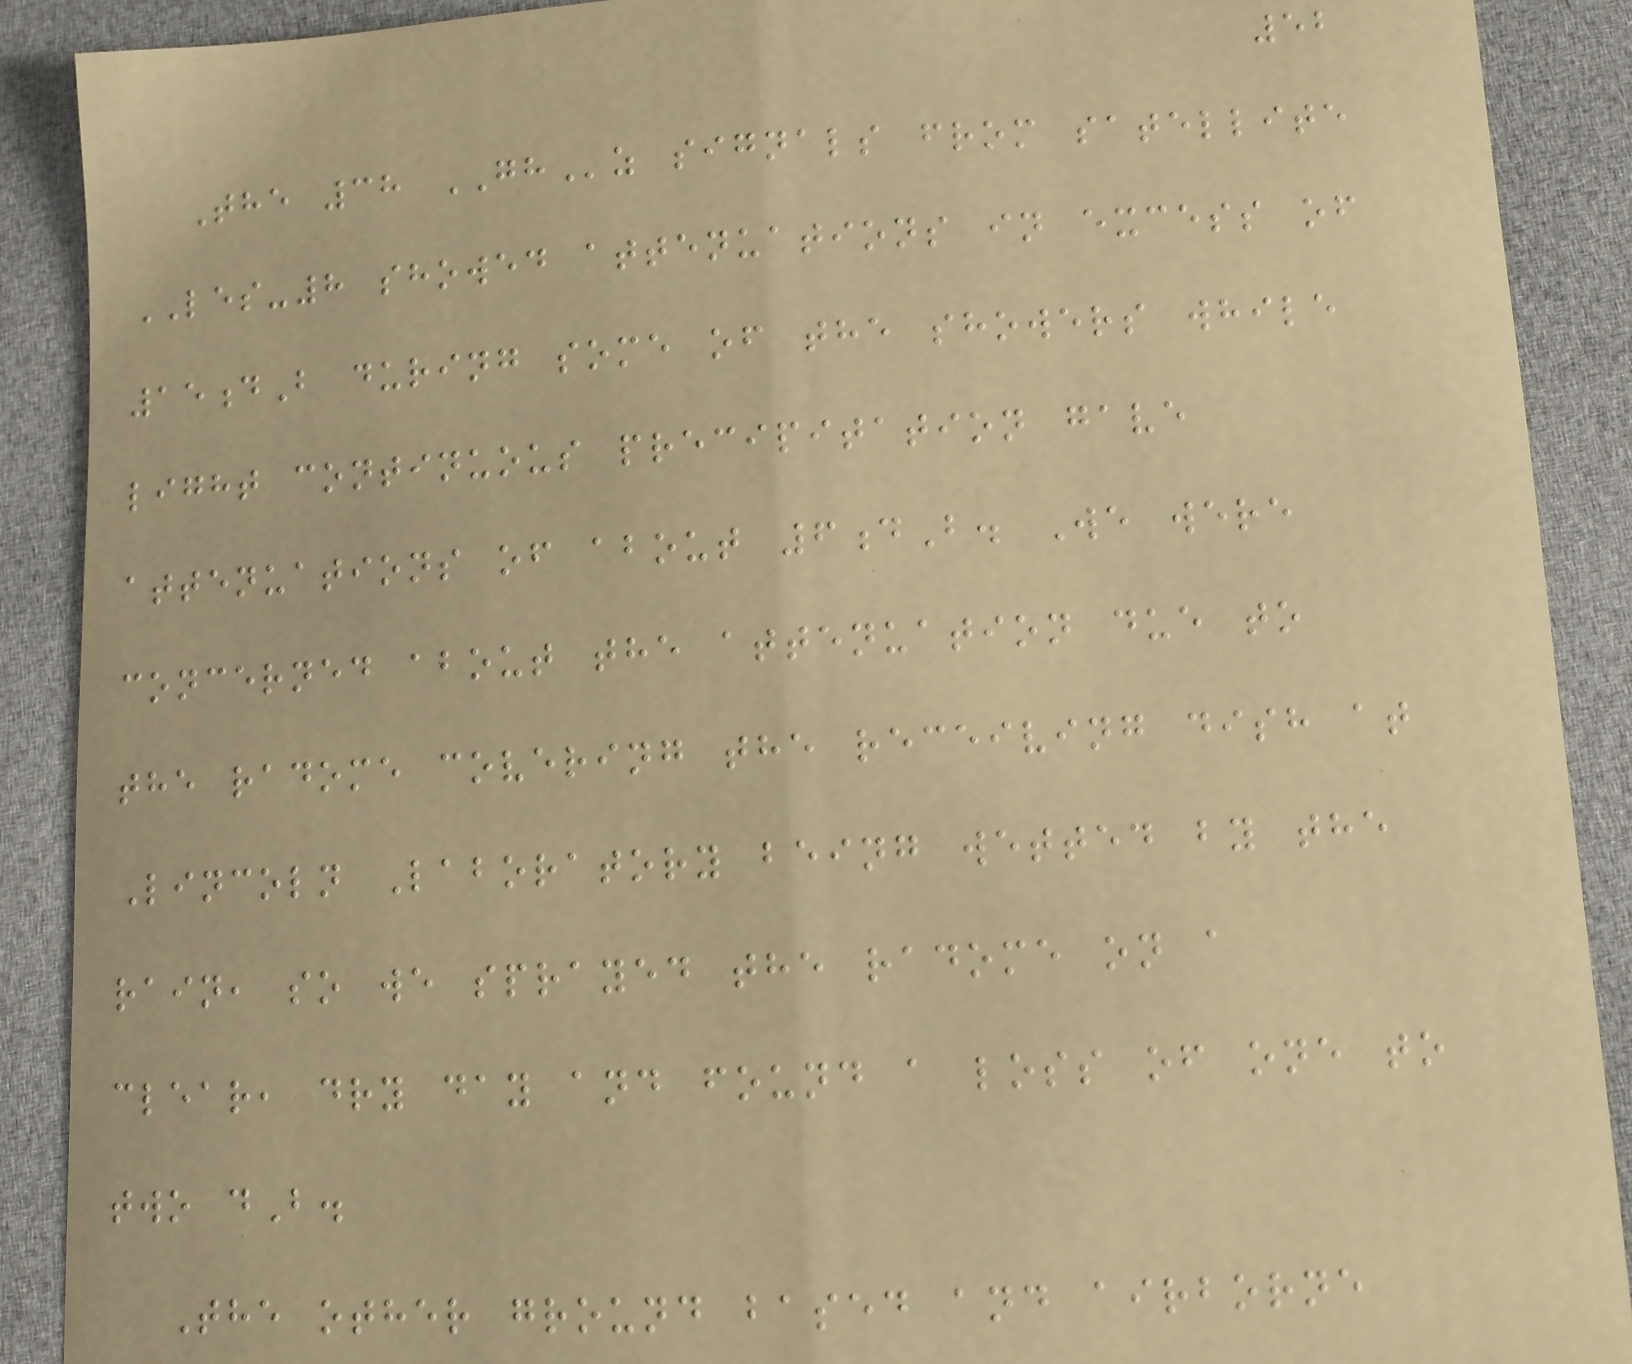52
The 38 GHz signals from satellite
LES-8 showed attenuations in excess of
15dB during some of the showers while
light continuous precipitation gave
attenuations of about 6dB. We were
concerned about the attenuation due to
the radome covering the receiving dish at
Lincoln Laboratory being wetted by the
rain, so we sprayed the radome on a
clear, dry day and found a loss of one to
two dB.
The other ground based and airborne
